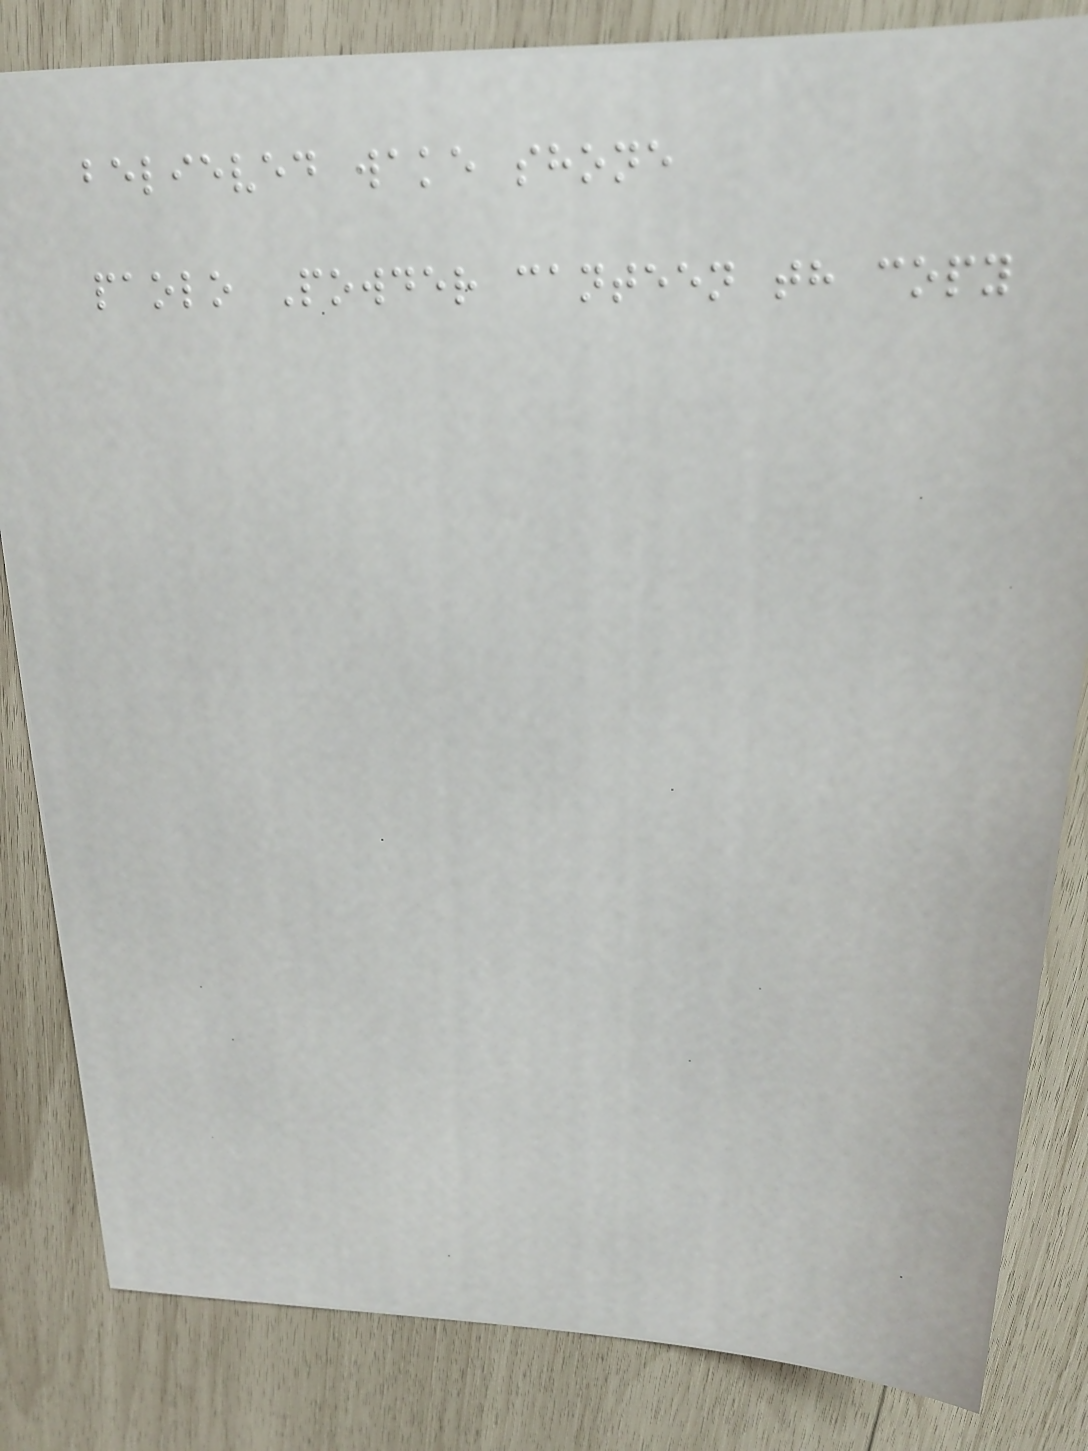believed wake shone
paolo Powder canteen th copy
